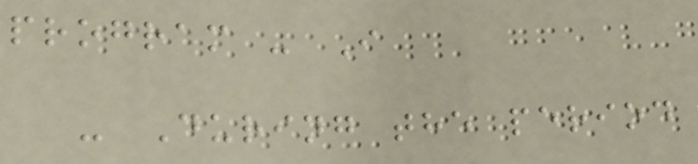program - I
- During the period
